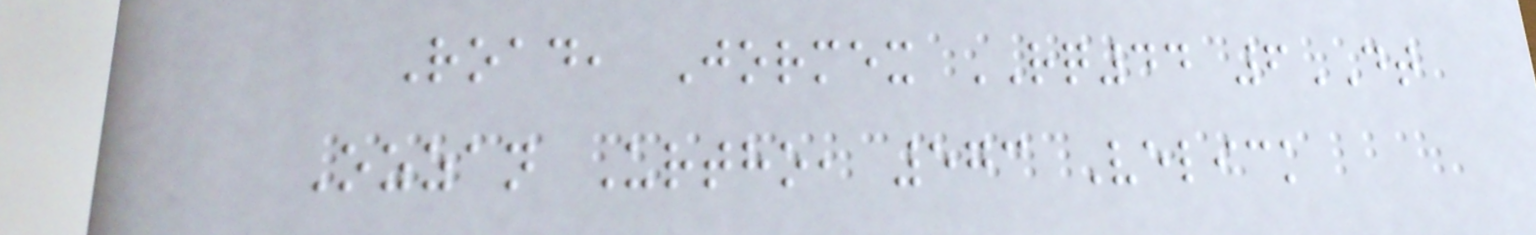Road, Jormex RQ44 6DT
Ozzan Urtho, 573 Velick
